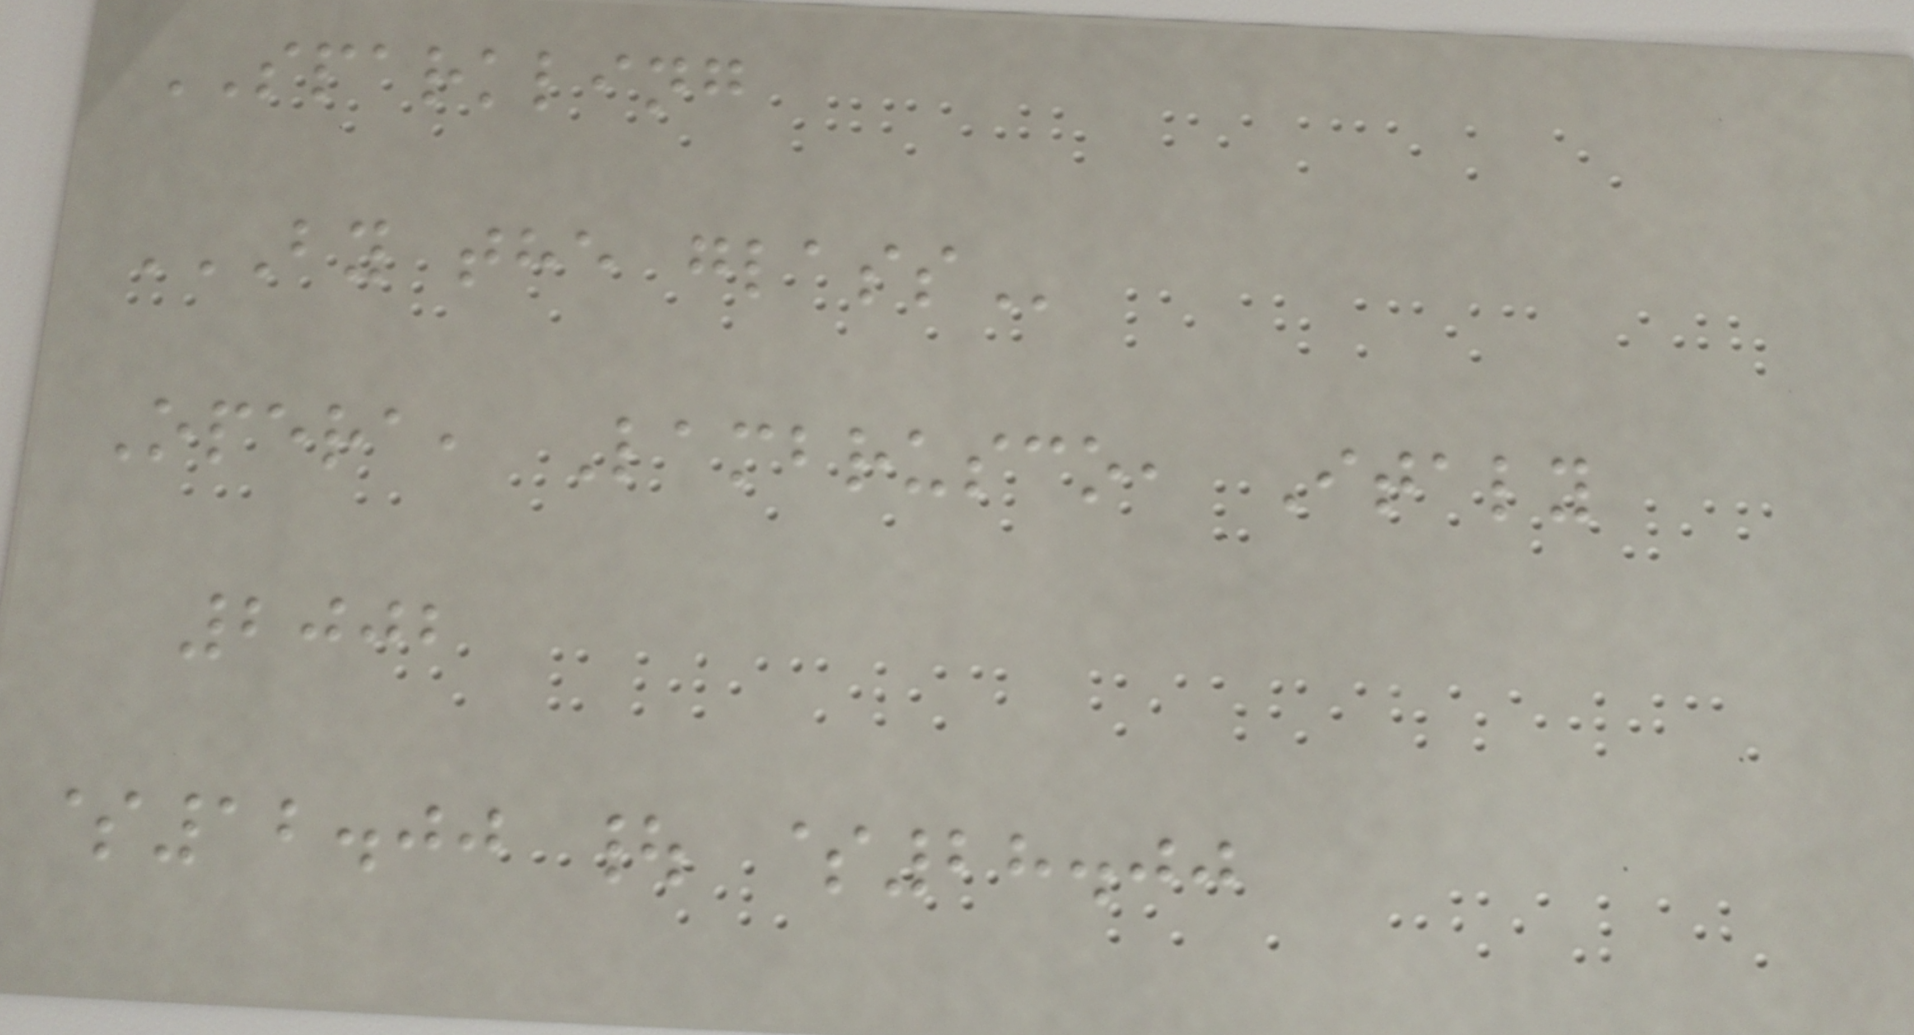SPARKLING
BY THE GLASS
Opera, Lambrusco, Italy
2002
$12.00 | $28.00
